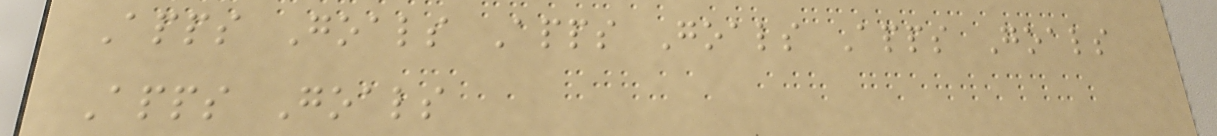Apps Goals Apps Goals Apps Goals
Apps Goals
